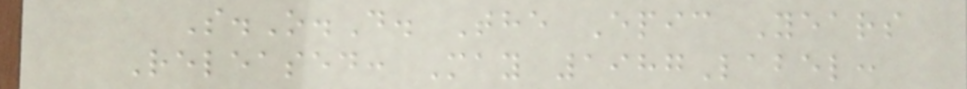S.O.D. The Epic Years
Released: May 1987Label:
